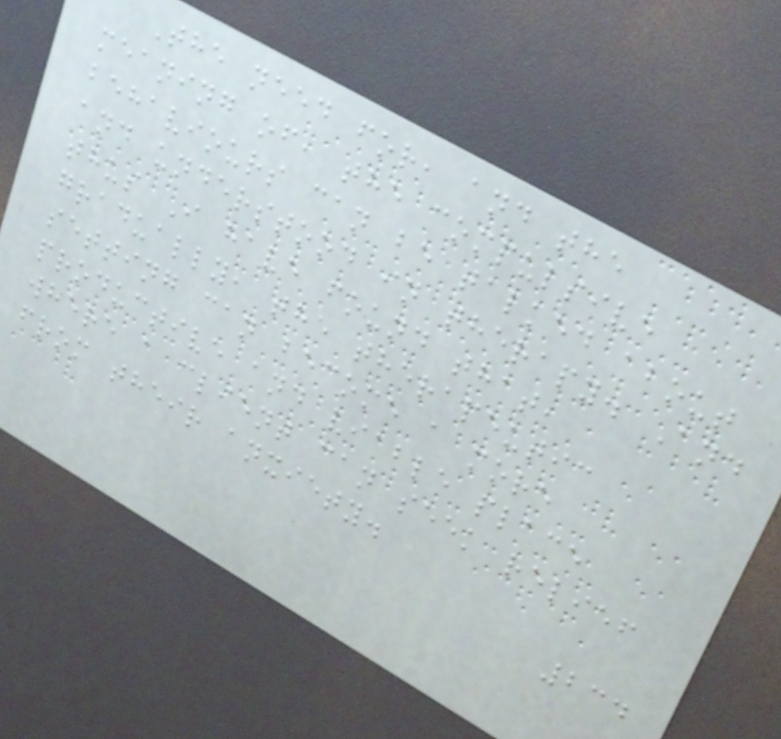The need for, and the
meaning of, the compulsive
behaviours can be talked about
and understood in therapy. And
thus I have found that,
gradually, the therapeutic
setting can become a more
productive and viable place
where a client can seek relief
from their anxiety.
234
